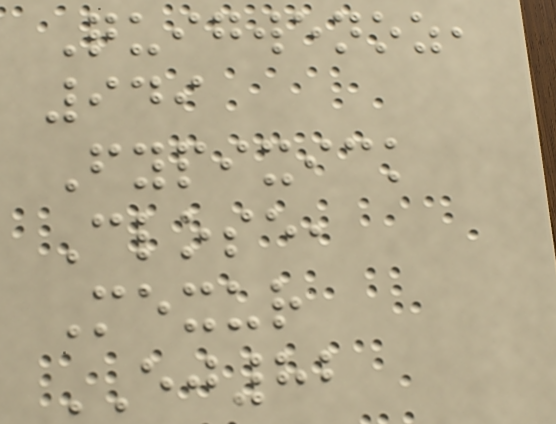Quigwenoz,
949
Fypixick
Close,
Mexur
EJ82
